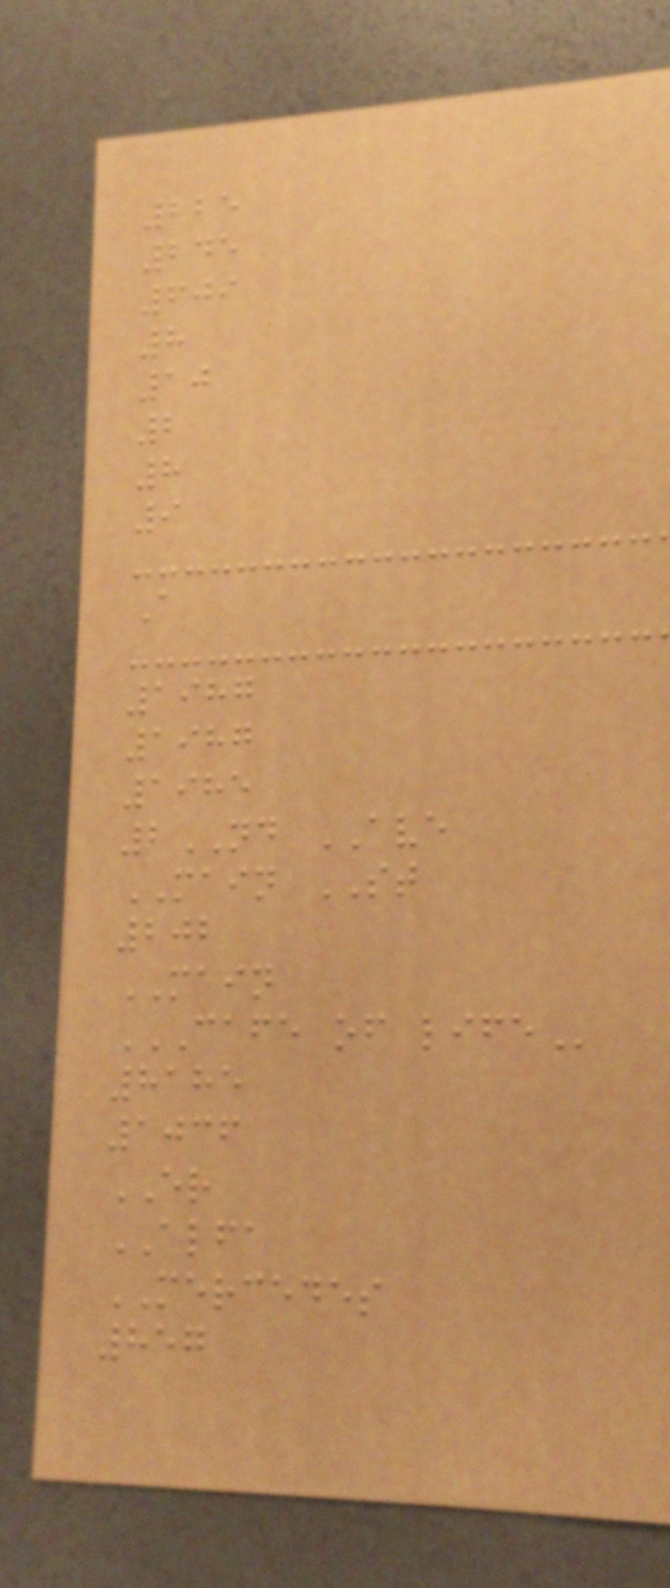225
245
609
8
10
2
8
9
A
1987
1987
1985
2ND AVE
MAIN ST
202
MAIN
CAFE OF LIFE
8185
1036
ER
ALFA
MERCEDES
857
